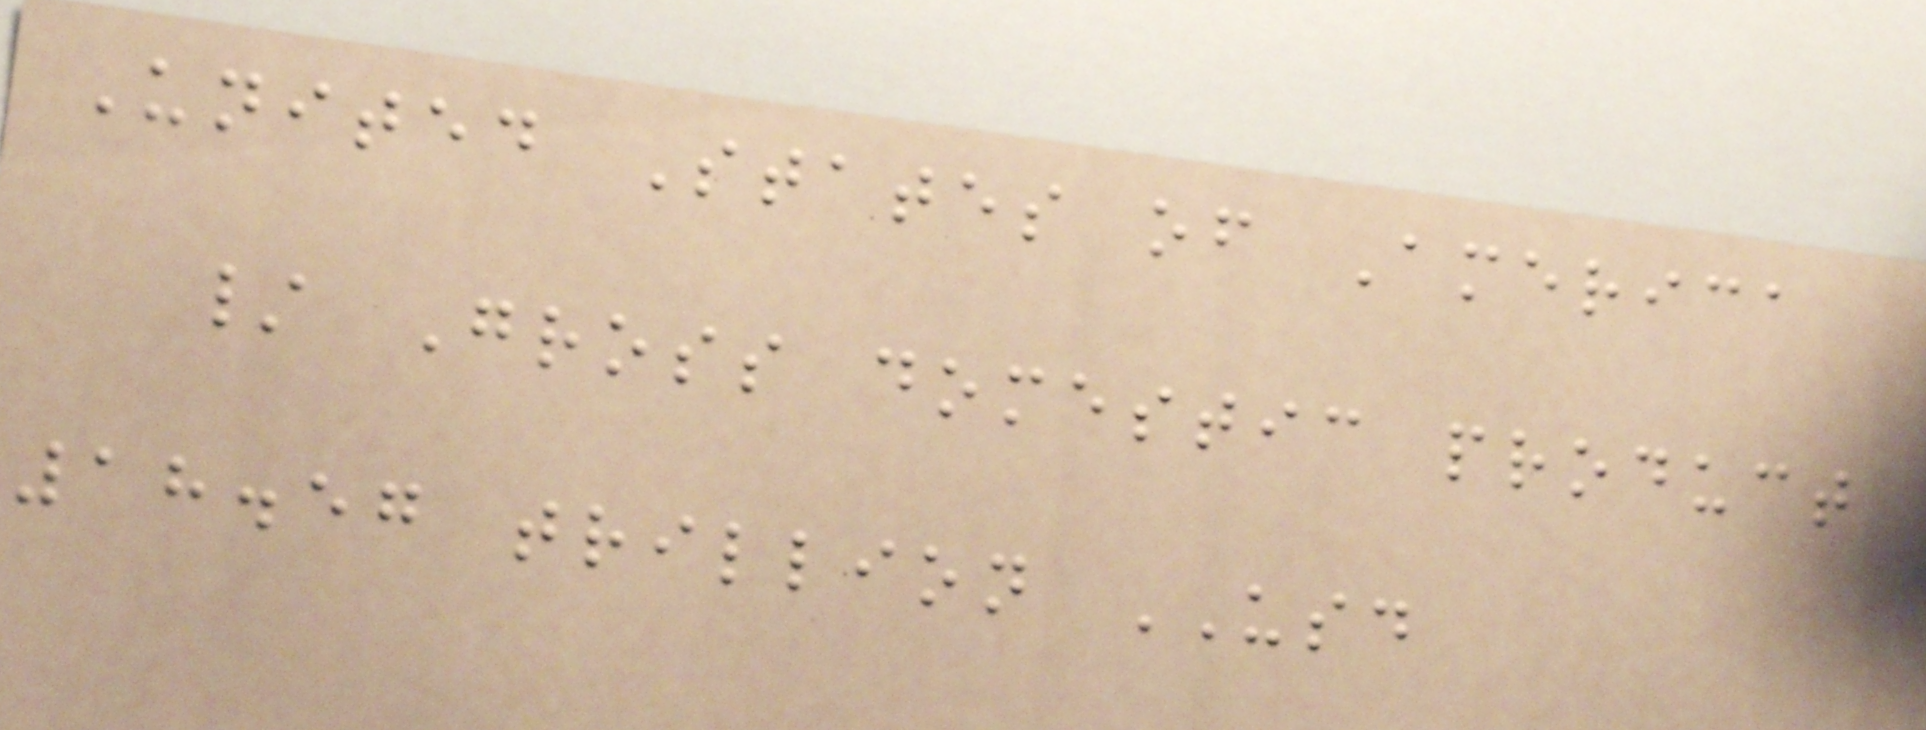United States of America
/ Gross domestic product
18.57 trillion USD
